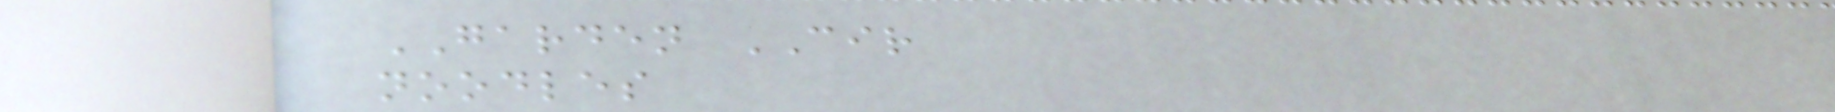GARDEN CIR
noodles
